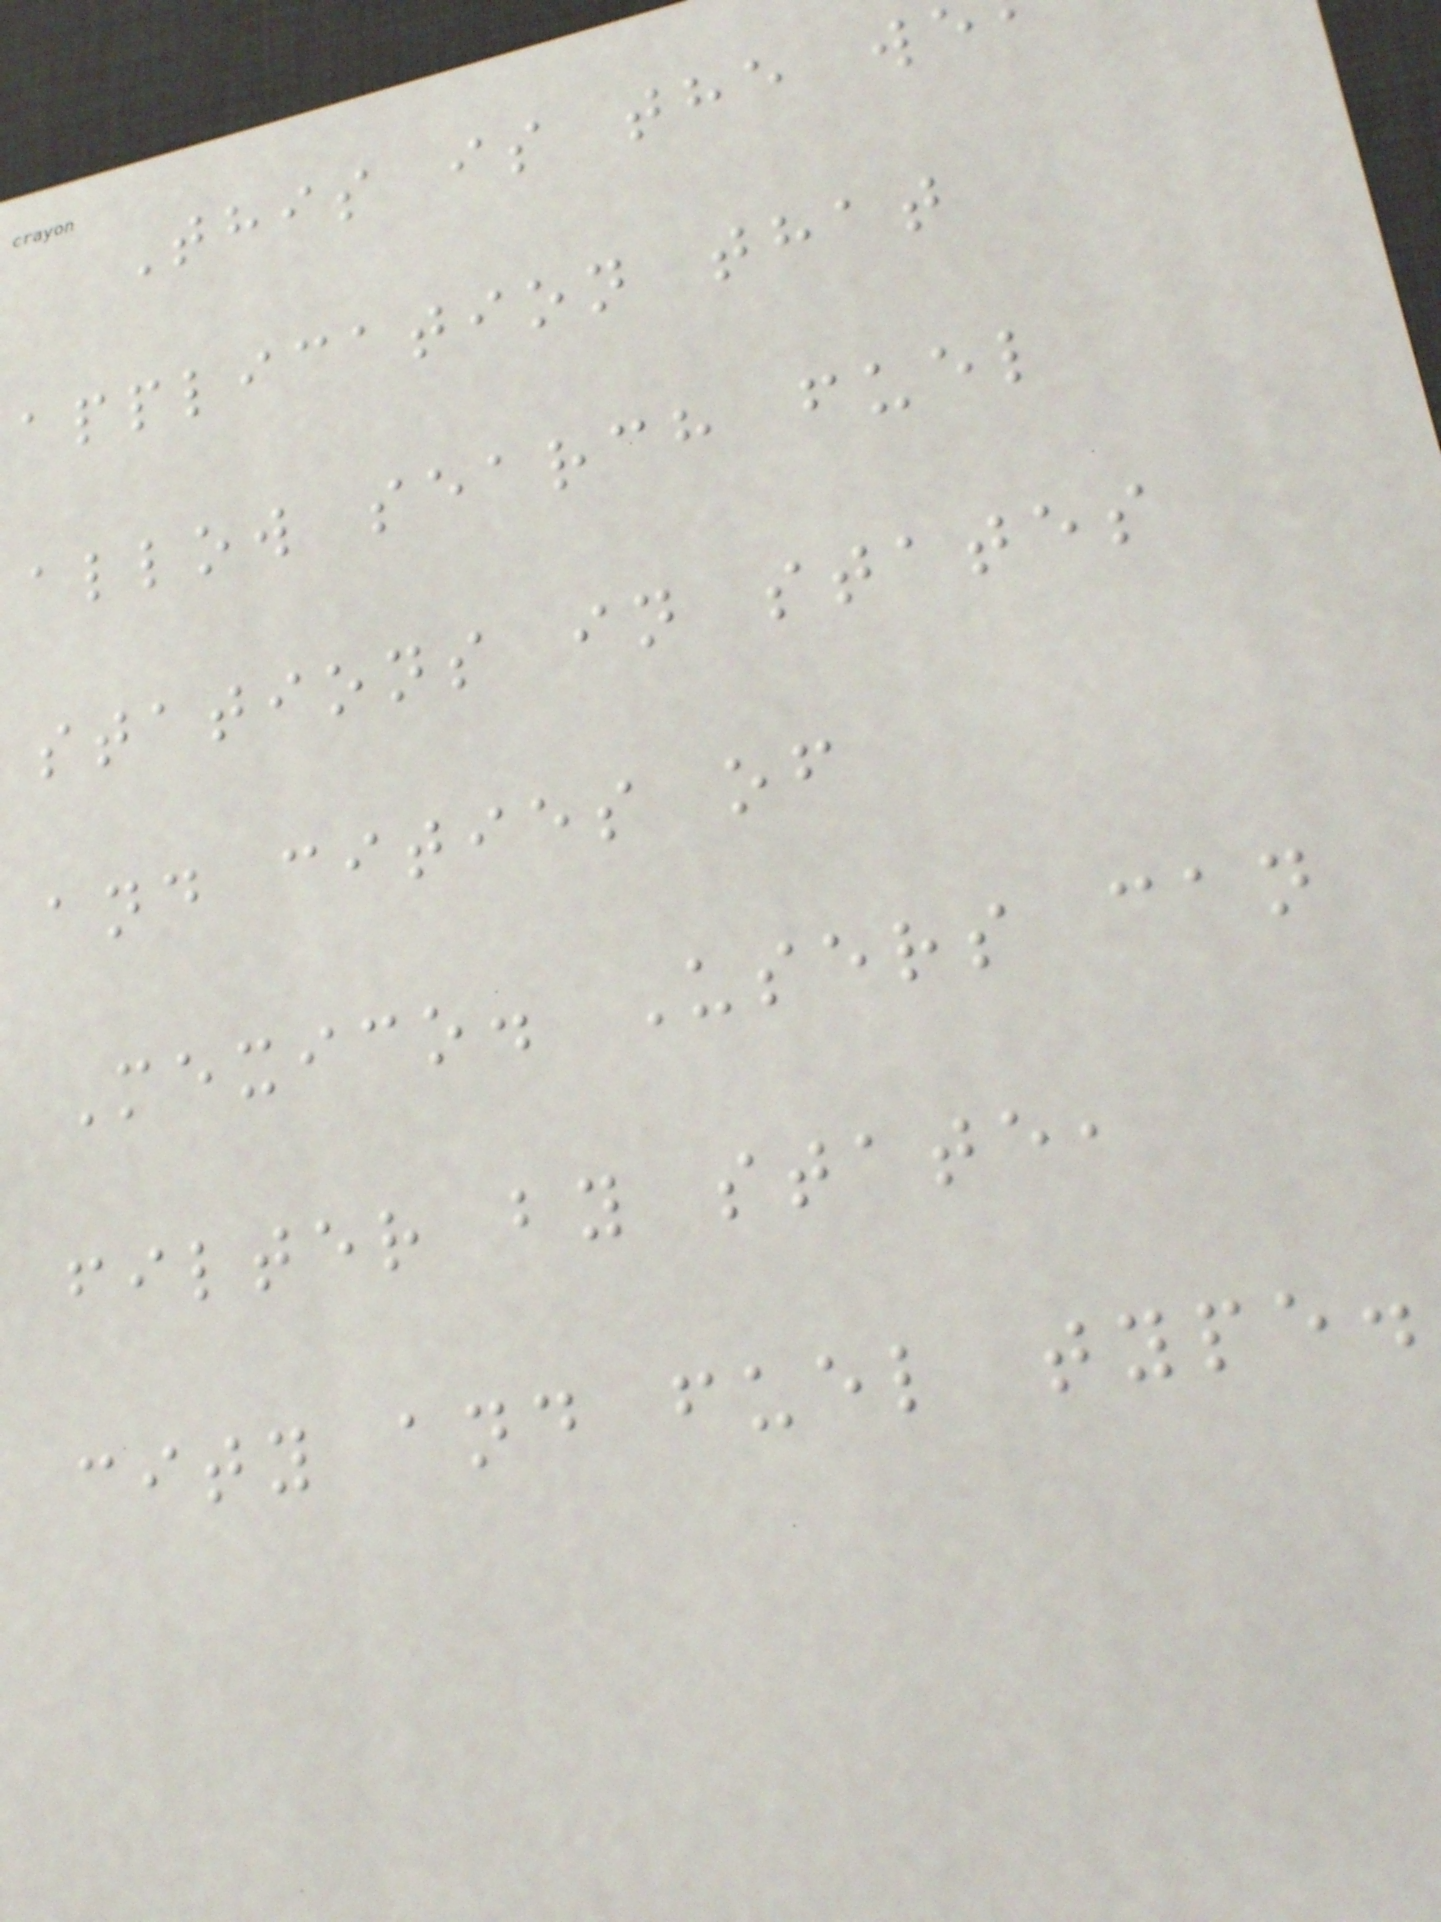This is the w
application that
allow search fuel
stations in states
and cities of
Mexico. Users can
filter by state,
city and fuel type.
